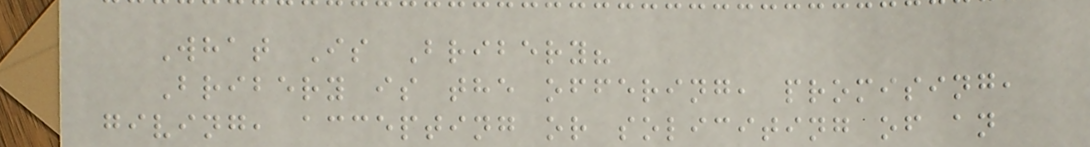What Is Bribery?
Bribery is the offering, promising,
giving, accepting or soliciting of an
